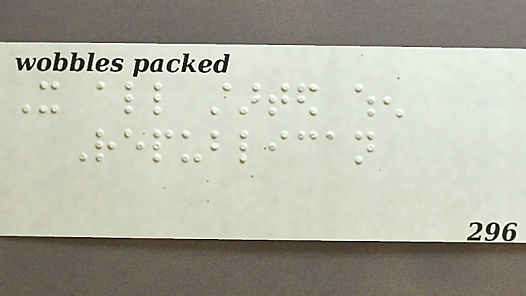It all started when
Republican
